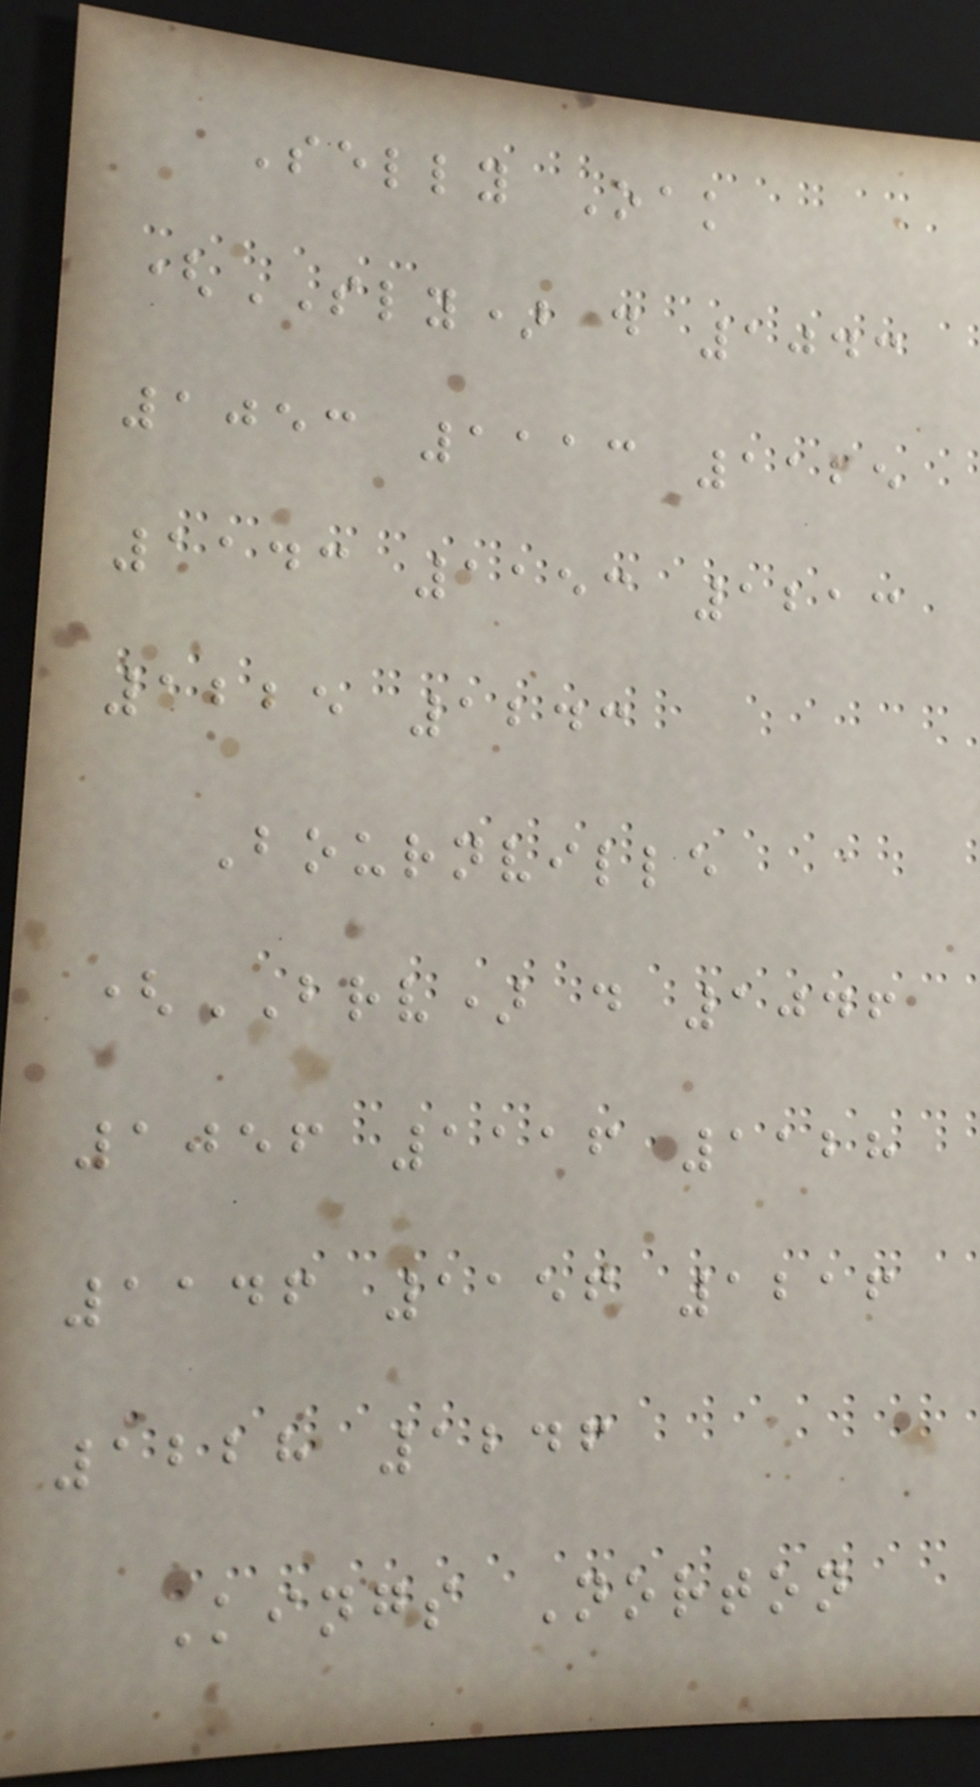Selly Oak
(SLY) d 1043
1053 1113 1125
1143 1153 1213
1225 1243
Bournville
(BRV) d 1046
1056 1116 1128
1146 1156 1216
1228 1246
Kings Norton
